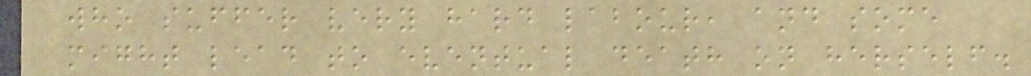who suffer very hard labour, and some
might lead to eventual death on herself.
